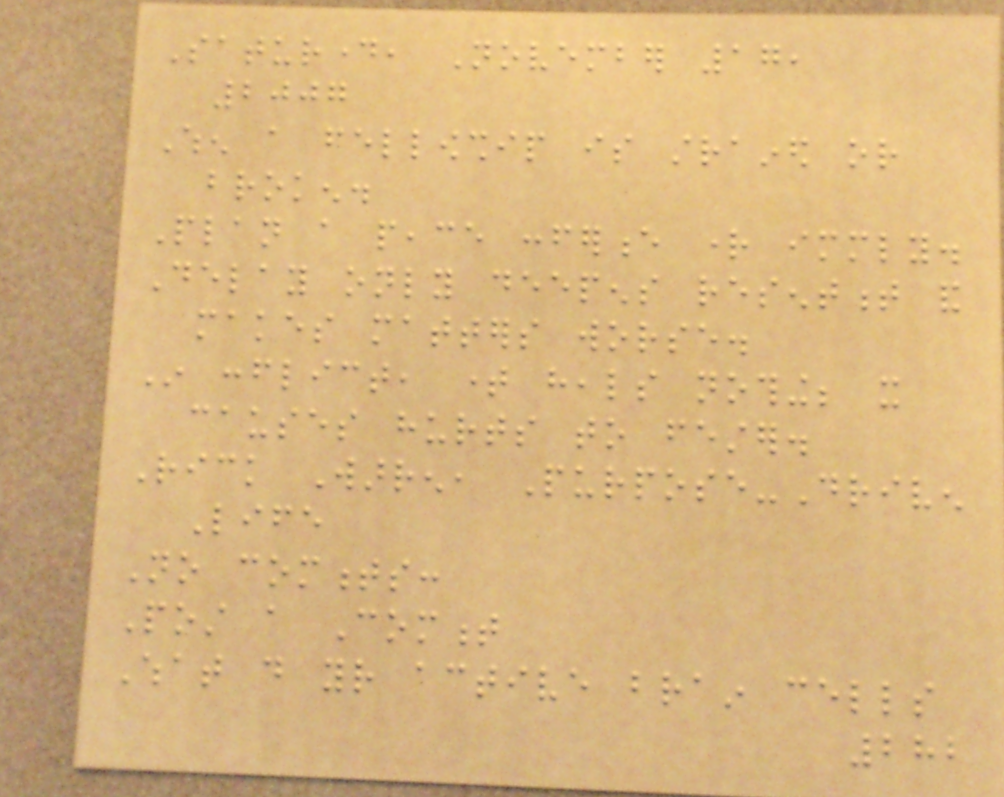Saturday, November 17,
2007
When a fellowship is strained or
broken.
Plan a peace conference right immediately.
Delay only deepens resentment and
makes matters worse.
In conflict, time heals nothing; it
causes hurts to fester.
Rick Warren, Purpose-Driven
Life
No comments:
Post a Comment
What do your active brain cells
282
